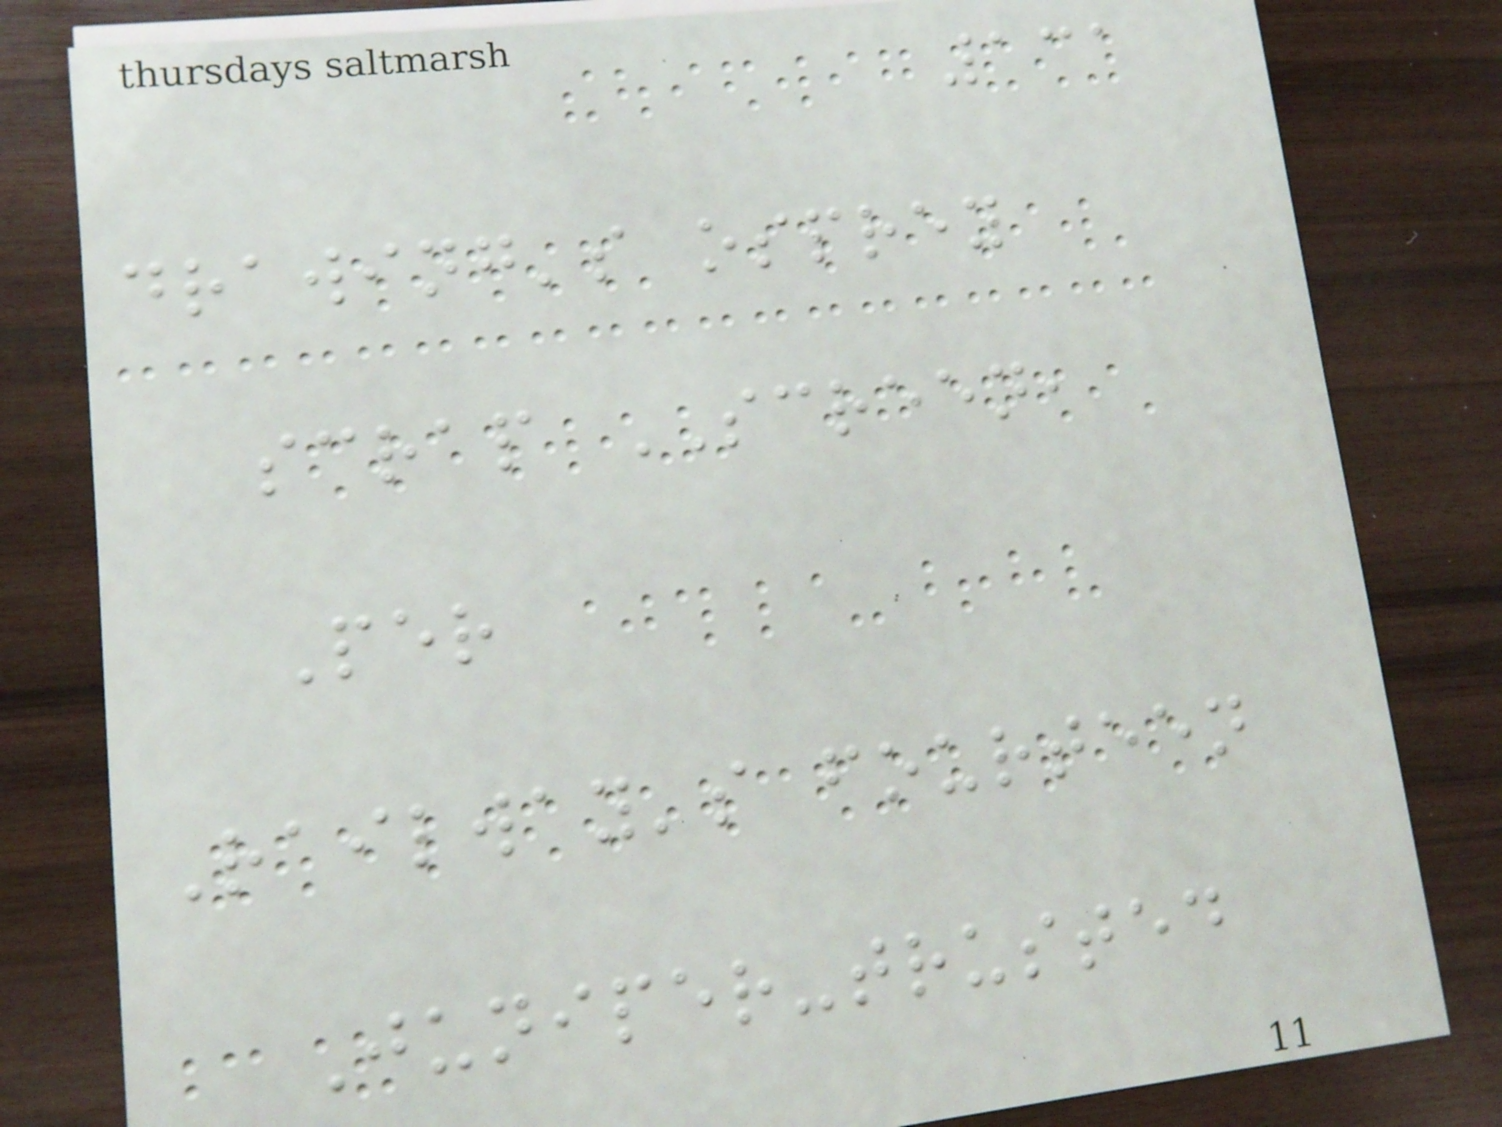131
drawing's osprey
scrap SCREEN,
Per
Railway's fourteen
Juniper-trusted
